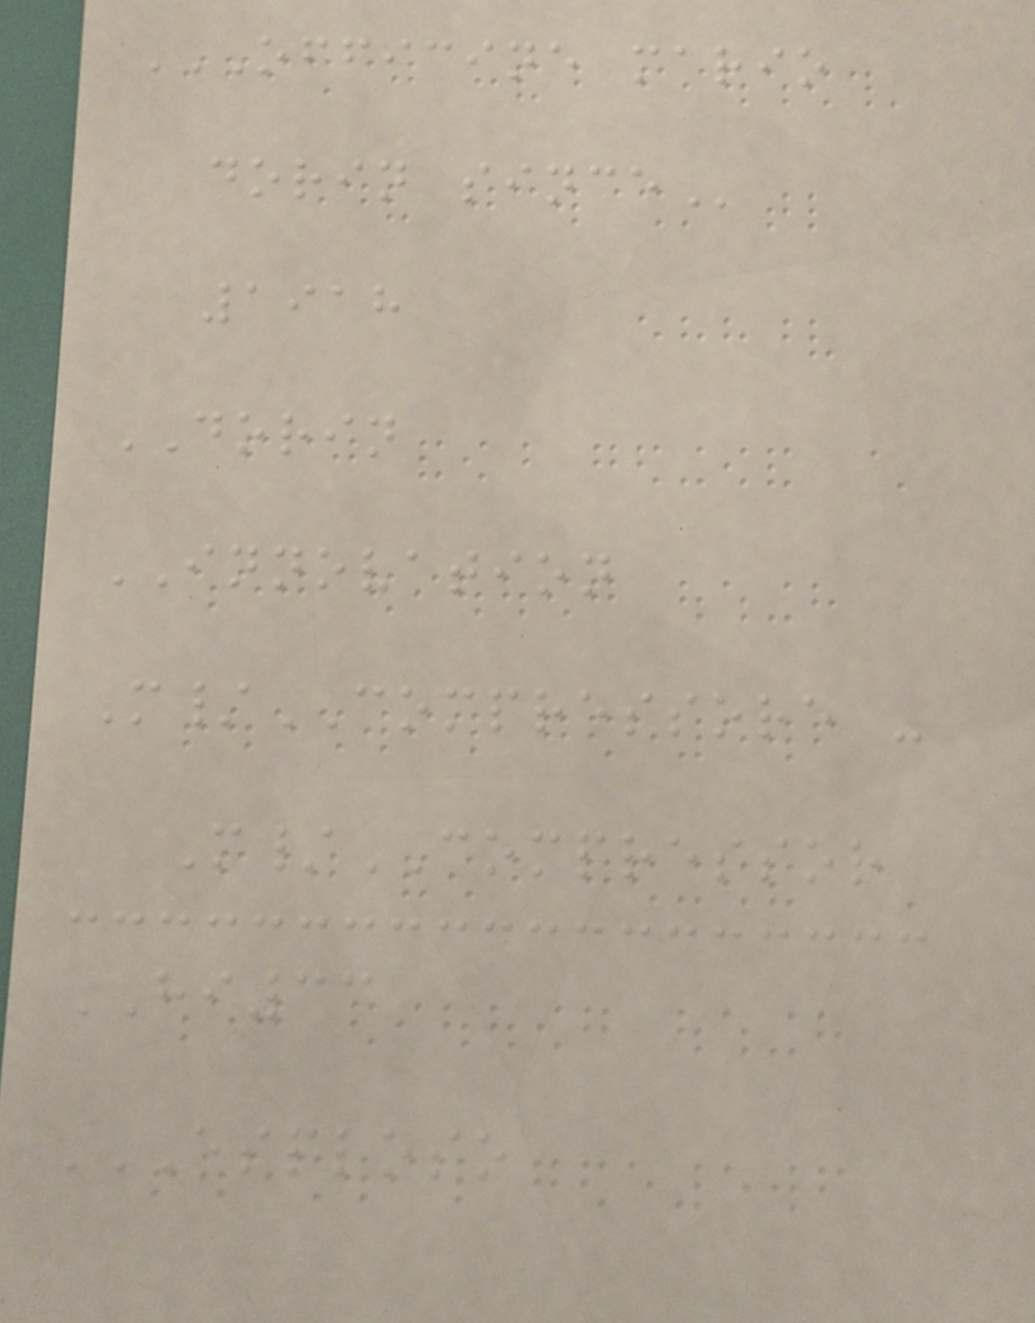OFFICINE MARIO
DORIN SINCE
1918
DORIN
INNOVATION
M/COMPRESSORE -
M/COMPRESSOR
HI33
ESPLOSO
